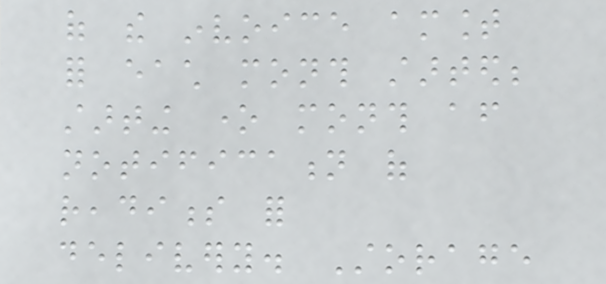of the invoice amount
for each month started;
starting one month after
notification of
readiness for
delivery. Storage
